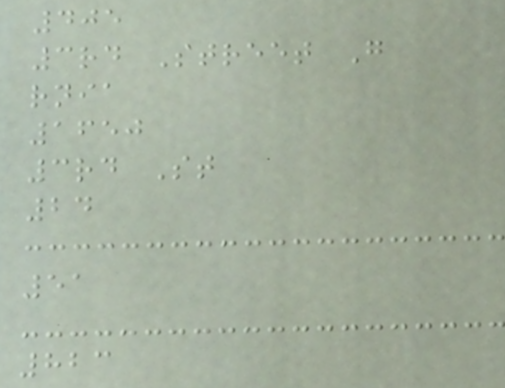405
3rd Street G
rnia
1650
3rd St
24
51
823
